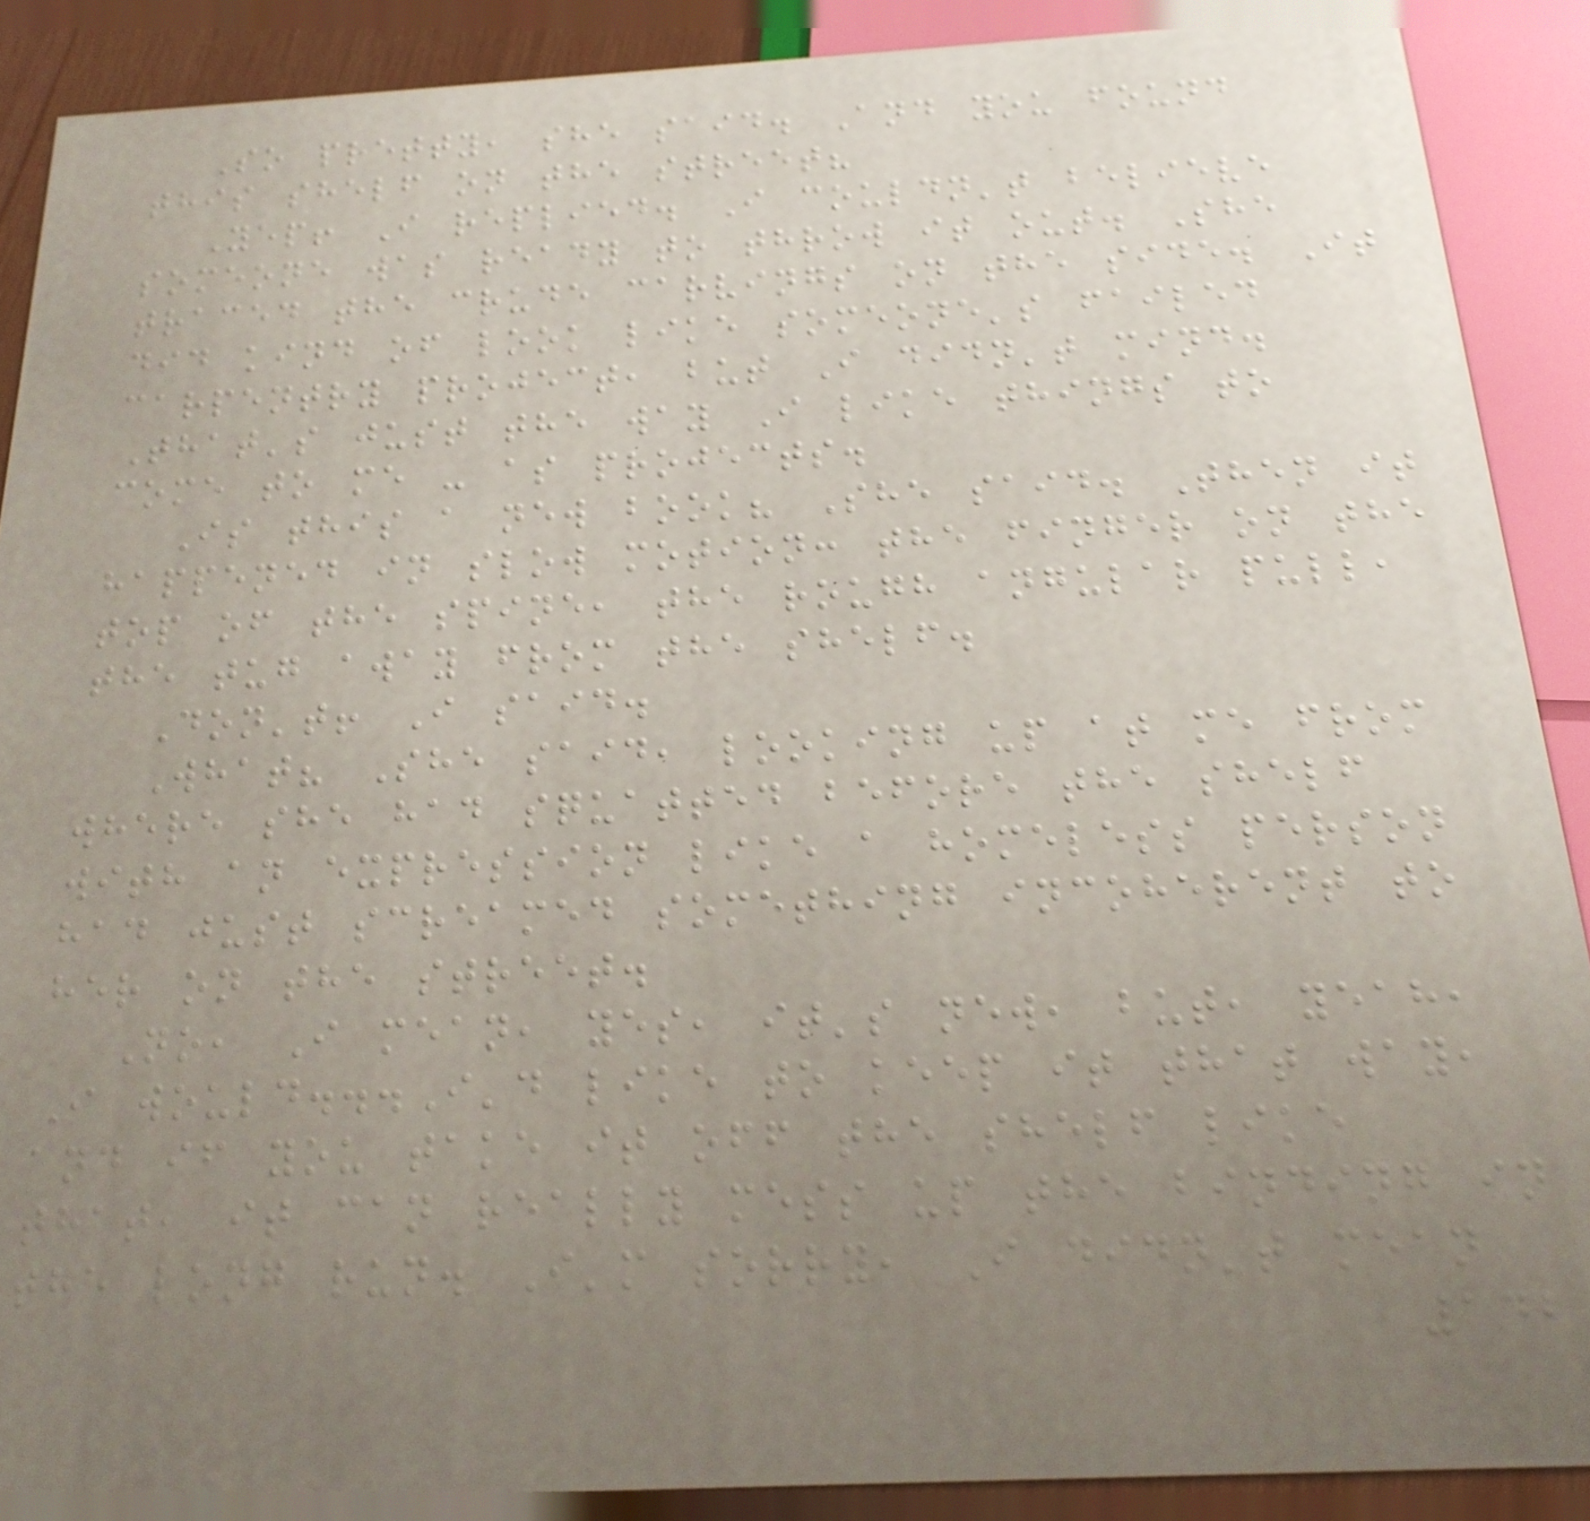So pretty, she said. And you found
this shelf on the street?
Yep! I replied. I couldn't believe
someone was ready to throw it out. She
traced the crude carvings on the side. It
did kind of look like someone's failed
carpentry project, but I didn't mind.
That's just the way I like things to
come to me - as projects.
Is this a new book? She said. Then it
happened in slow motion: the finger on the
top of the spine, the rough angular pull,
the tug away from the shelf.
Don't! I said.
What? She said, looking up at me from
where she had squatted before the shelf
with an expression like a homeless person
had just screamed something incoherent to
her on the street.
No, I mean, yes, it's new, but, yeah,
I would...I'd like to keep it that way,
and if you take it off the shelf like
that, it can really mess up the binding in
the long run. I'm sorry, I didn't mean
142
